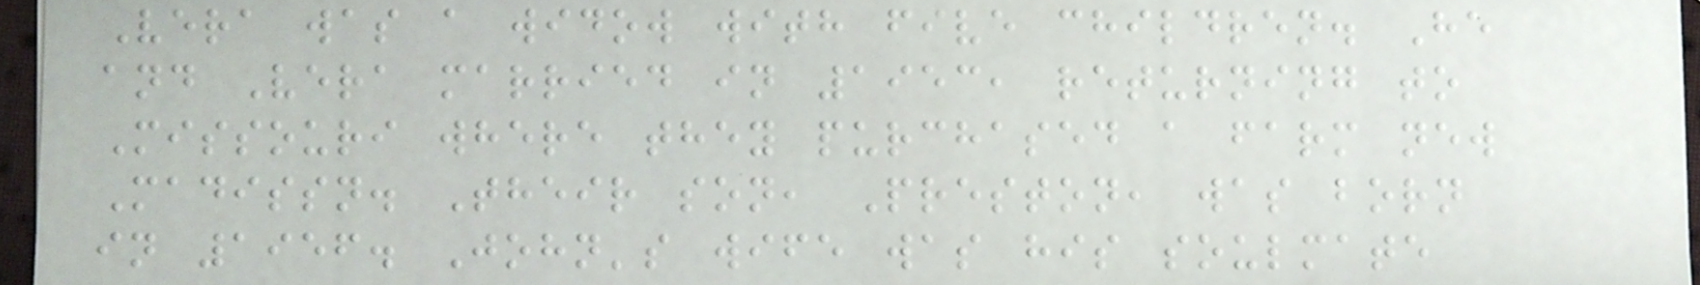Vera was a widow with five children. He
and Vera married in 1953, returning to
Missouri where they purchased a farm new
Madissn. Their son, Preston, was born
in 1956. John's wife was his soulmate
